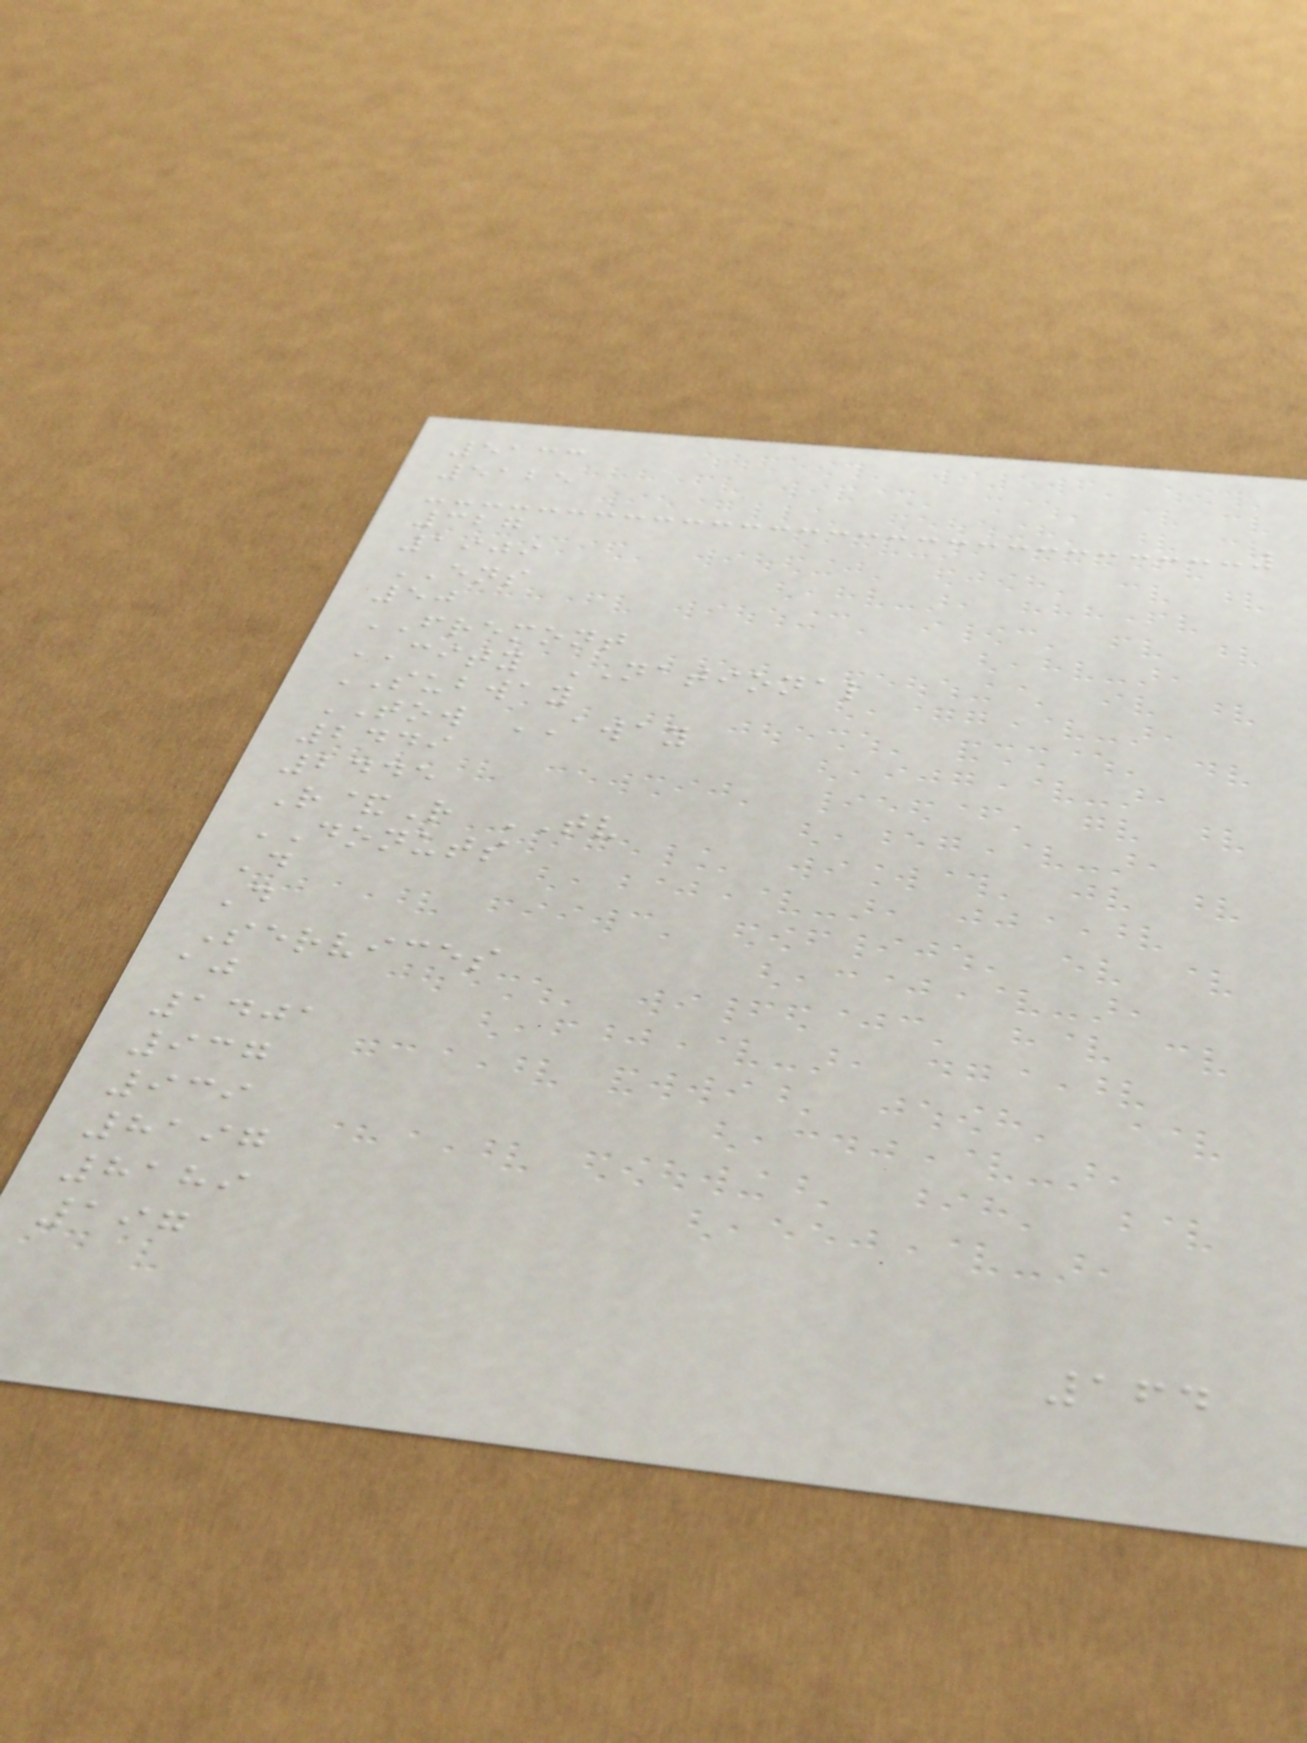5133
5125
327
1909
ENS
50
FREMONT
CITY NATIONAL
SUBWAY
TOW AWAY
2449
2445
R&R TV
DONUTS
D
D
Services
aj
1401
937
939
8197
8189
197
164
